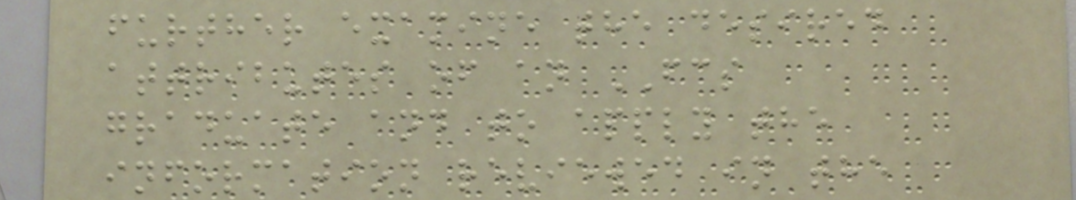further examine the desired
attributes of an FCS
graduate and to apply the
information reviewed in the
